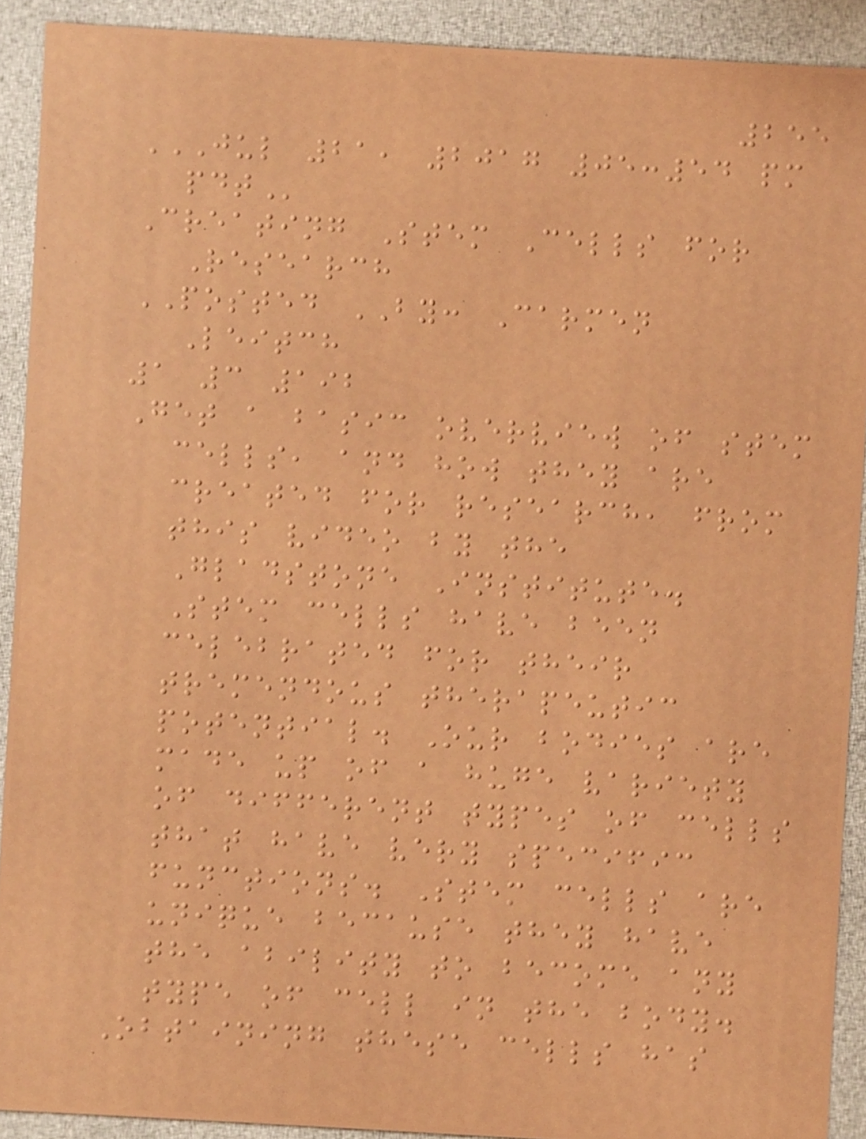255
JUL 21, 2017 05:54 PM
PDT
Creating Stem Cells for
Research
POSTED BY: Carmen
Leitch
1 3 192
Get a basic overview of stem
cells, and how they are
created for research, from
this video by the
Gladstone Institute.
Stem cells have been
celebrated for their
tremendous therapeutic
potential. Our bodies are
made up of a huge variety
of different types of cells
that have very specific
functions. Stem cells are
unique because they have
the ability to become any
type of cell in the body.
Obtaining these cells has
